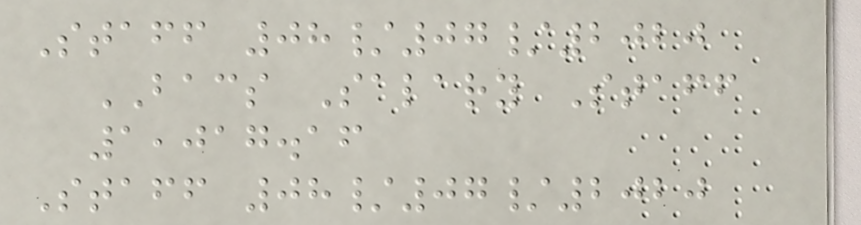Staff 08/07/2020
BACS Salary Staff
1,017.16
Staff 08/07/2020
